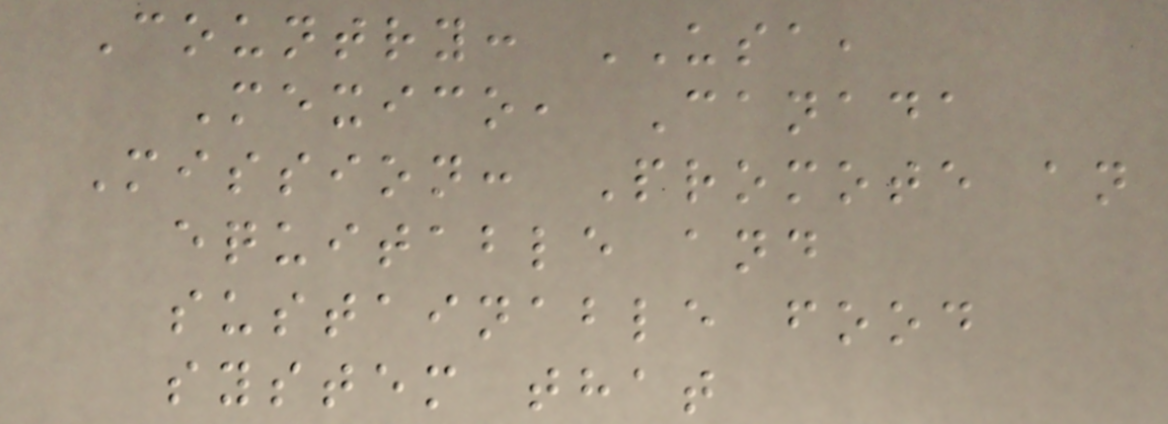Country: USA,
Mexico, Canada
Mission: Promote an
equitable and
sustainable food
system that
